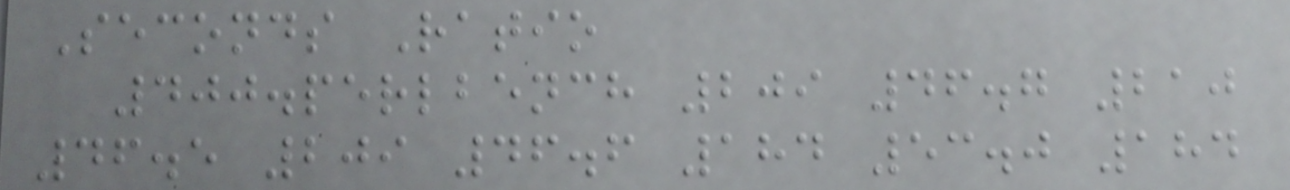Seconds Ratio
400.perlbench 209 46.7 210
46.5 209 46.6 184 53.0 184
